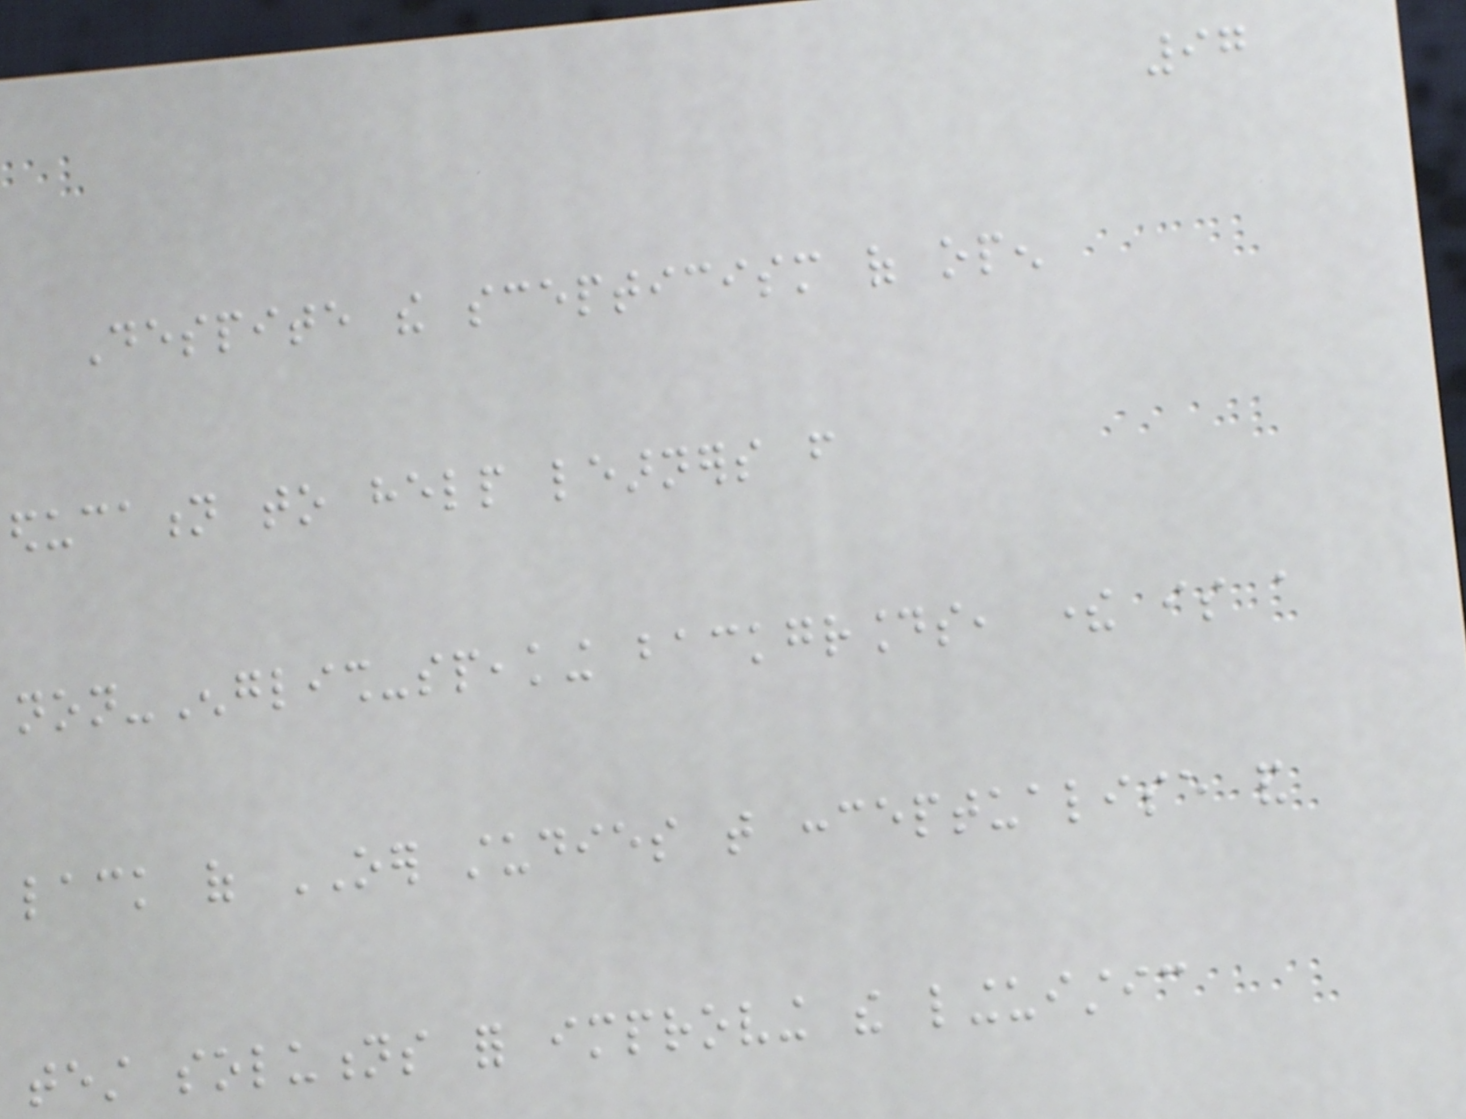97
Despite the scepticism of open
education to help learners from
non-English-speaking backgrounds, there is a
lack of OER studies that conceptualise and
test solutions for improving the linguistic
